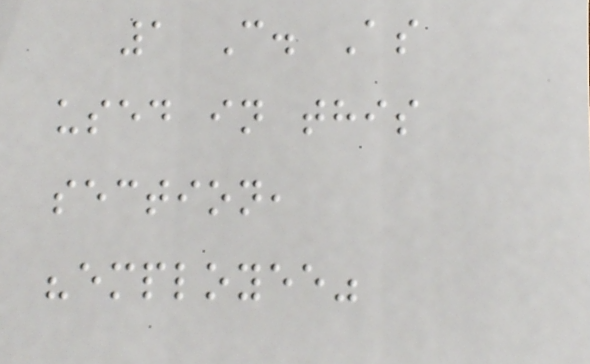1 C. As
used in this
section,
"employee"
